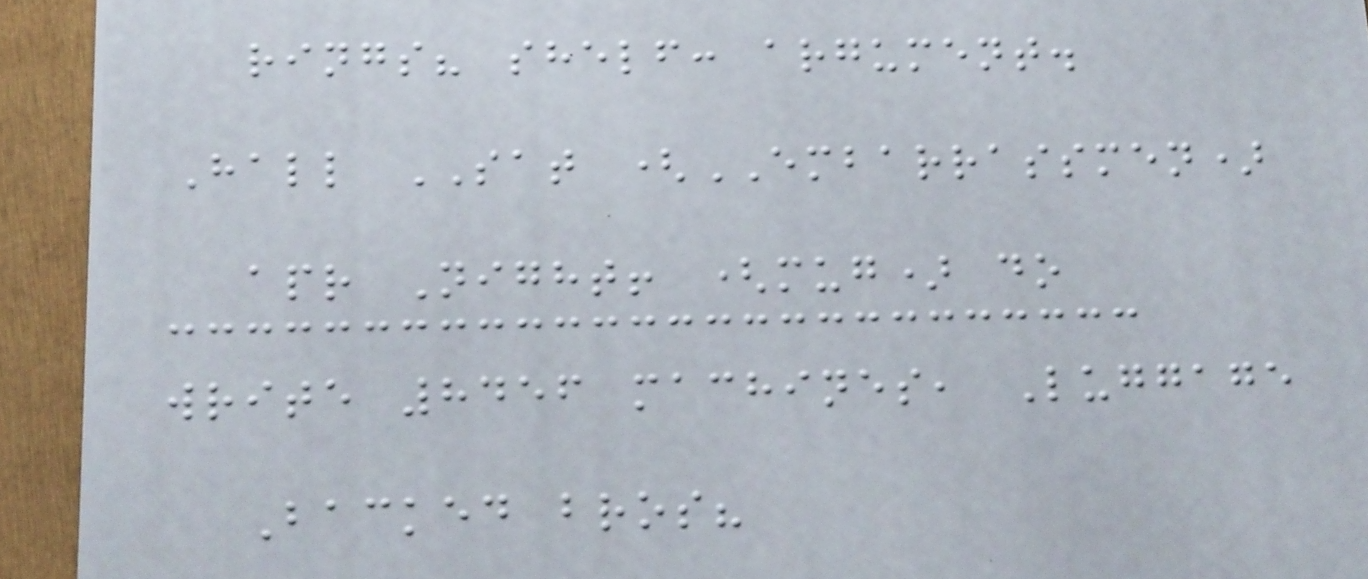rings? shelf: argument.
Hall SAT (EMBARRASSMEN)
apr Night! (mug) do
write 8456 machines, Luggage
Backed bros?
